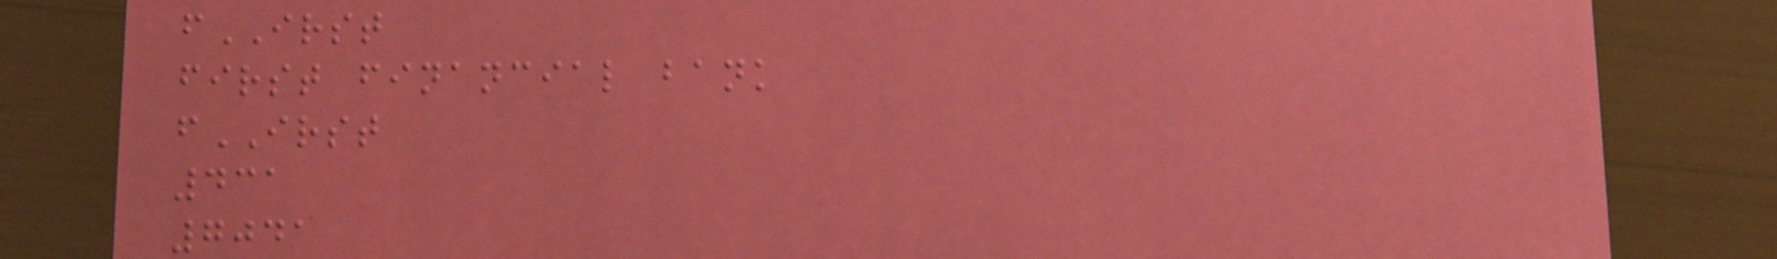fIRST
first financial bank
fIRST
431
7041
